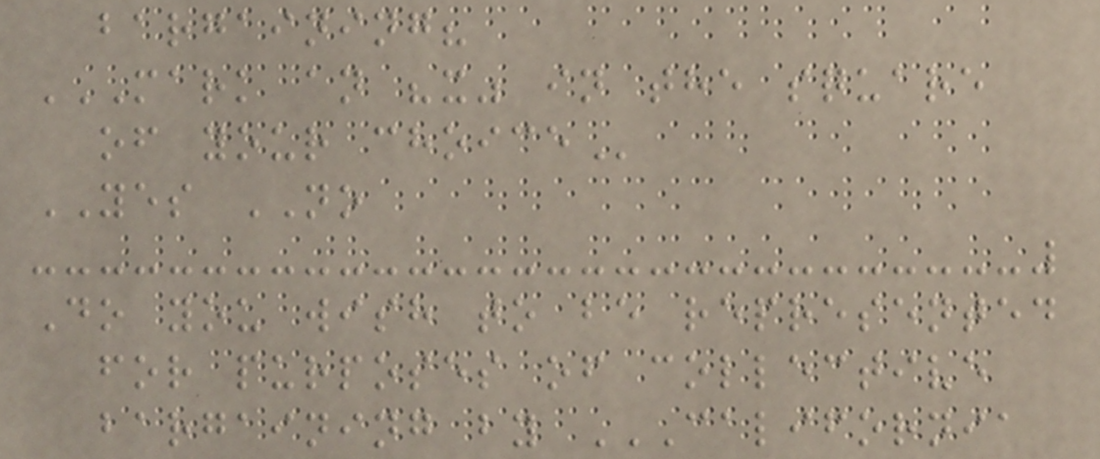bargaining?
MARK AN "X" IN THE SQUARE
OF YOUR CHOICE
YES NO
Do you wish to be represented
for purposes of collective
bargaining by CALIFORNIA
